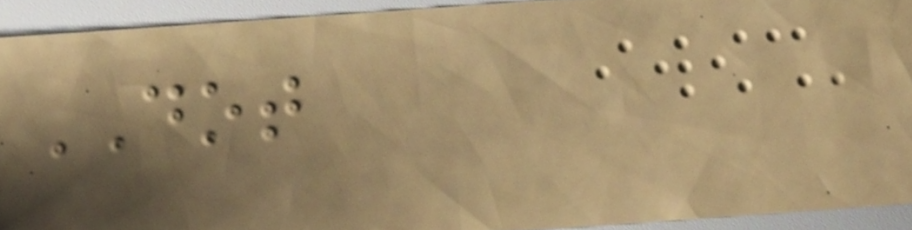DOT
